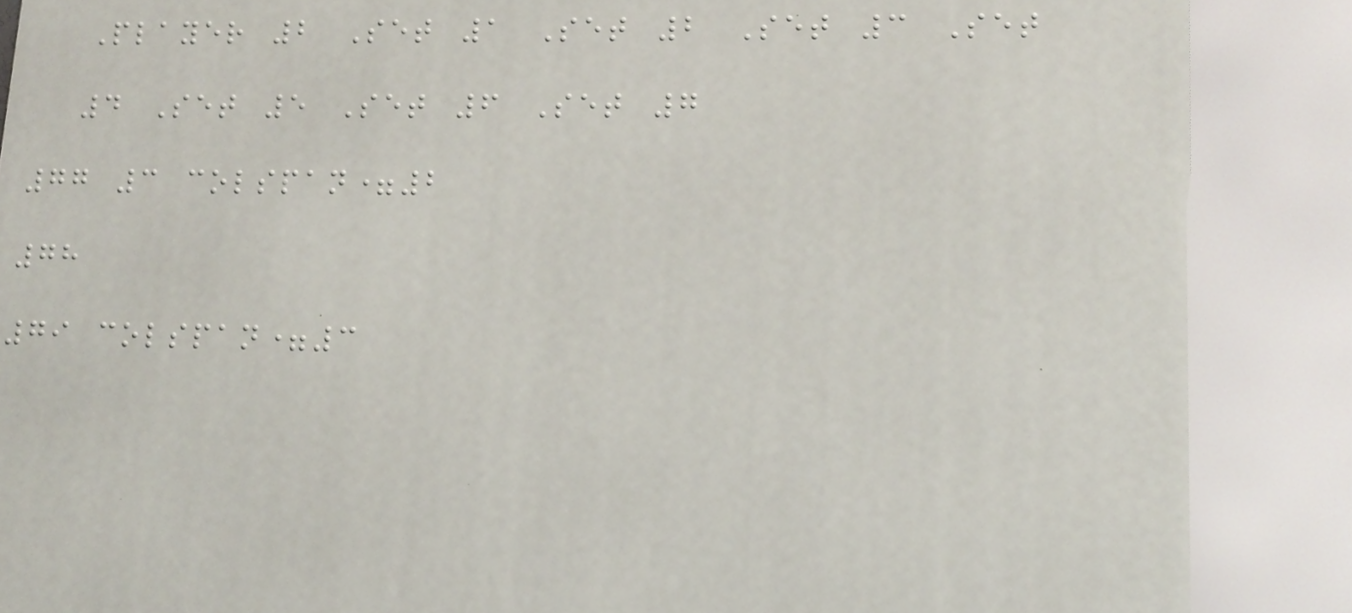Player 2 Set 1 Set 2 Set 3 Set
4 Set 5 Set 6 Set 7
77 3 colspan=2
78
79 colspan=3
